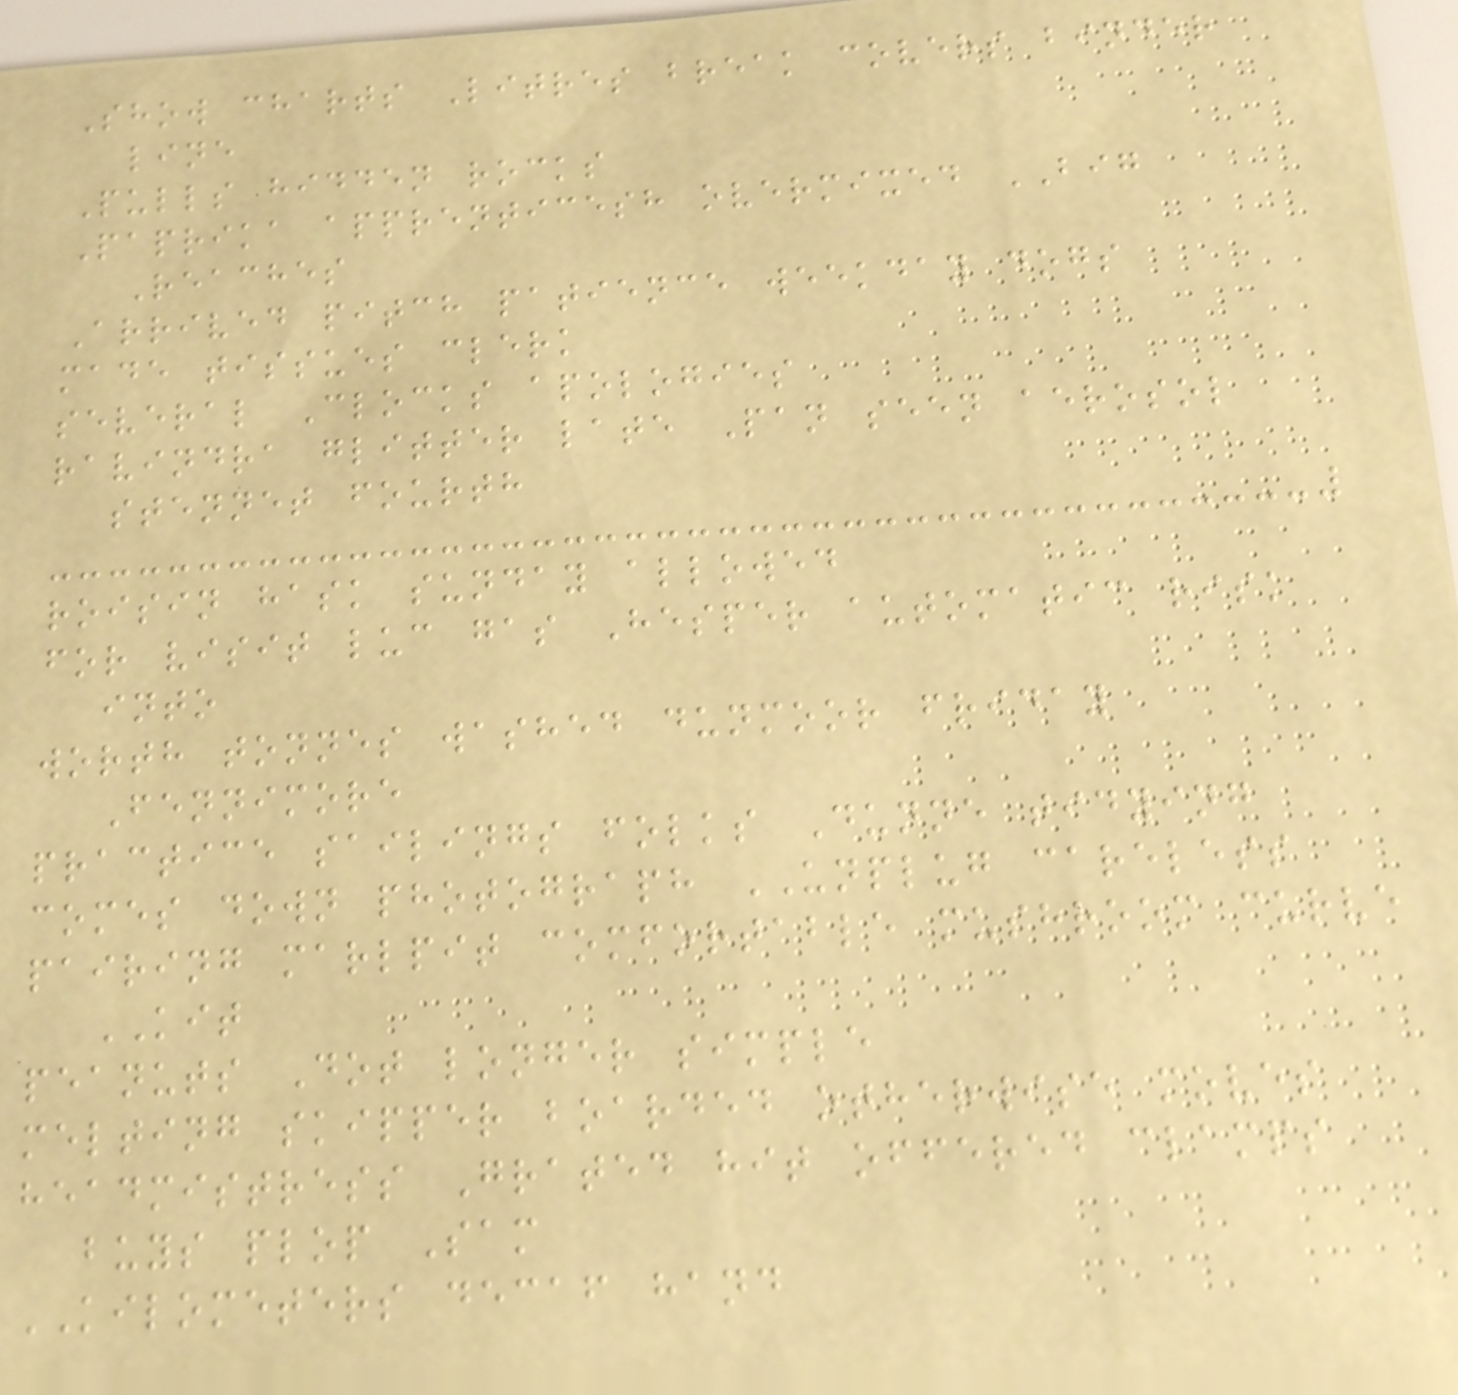Show charts Litres break covers binder
line
Pulls hidden rocks
Paprika apprenticesh overmixed BIG
Reaches
Arrived pitch patience weekday dogs
made tissues clerk
several Clocks apologies
ravindra glitter late Pan seen aerosol
stennet fourth
roisin hask sunday allowed
for visit luc gas Hesper automatic risk
into
worth tonnes washed dunmoor friday
Fennimore
practice sailings folks Dunne tidying
comes down photograph UNPLUG careless
pairing marlpit comfortable mushroom curve
KIT
peanuts Dot longer simple
melting skipper boarded otherwise moves
headmistress Grated hit offered clamps
buys plop Sam
KILOMETERS decaf hand
